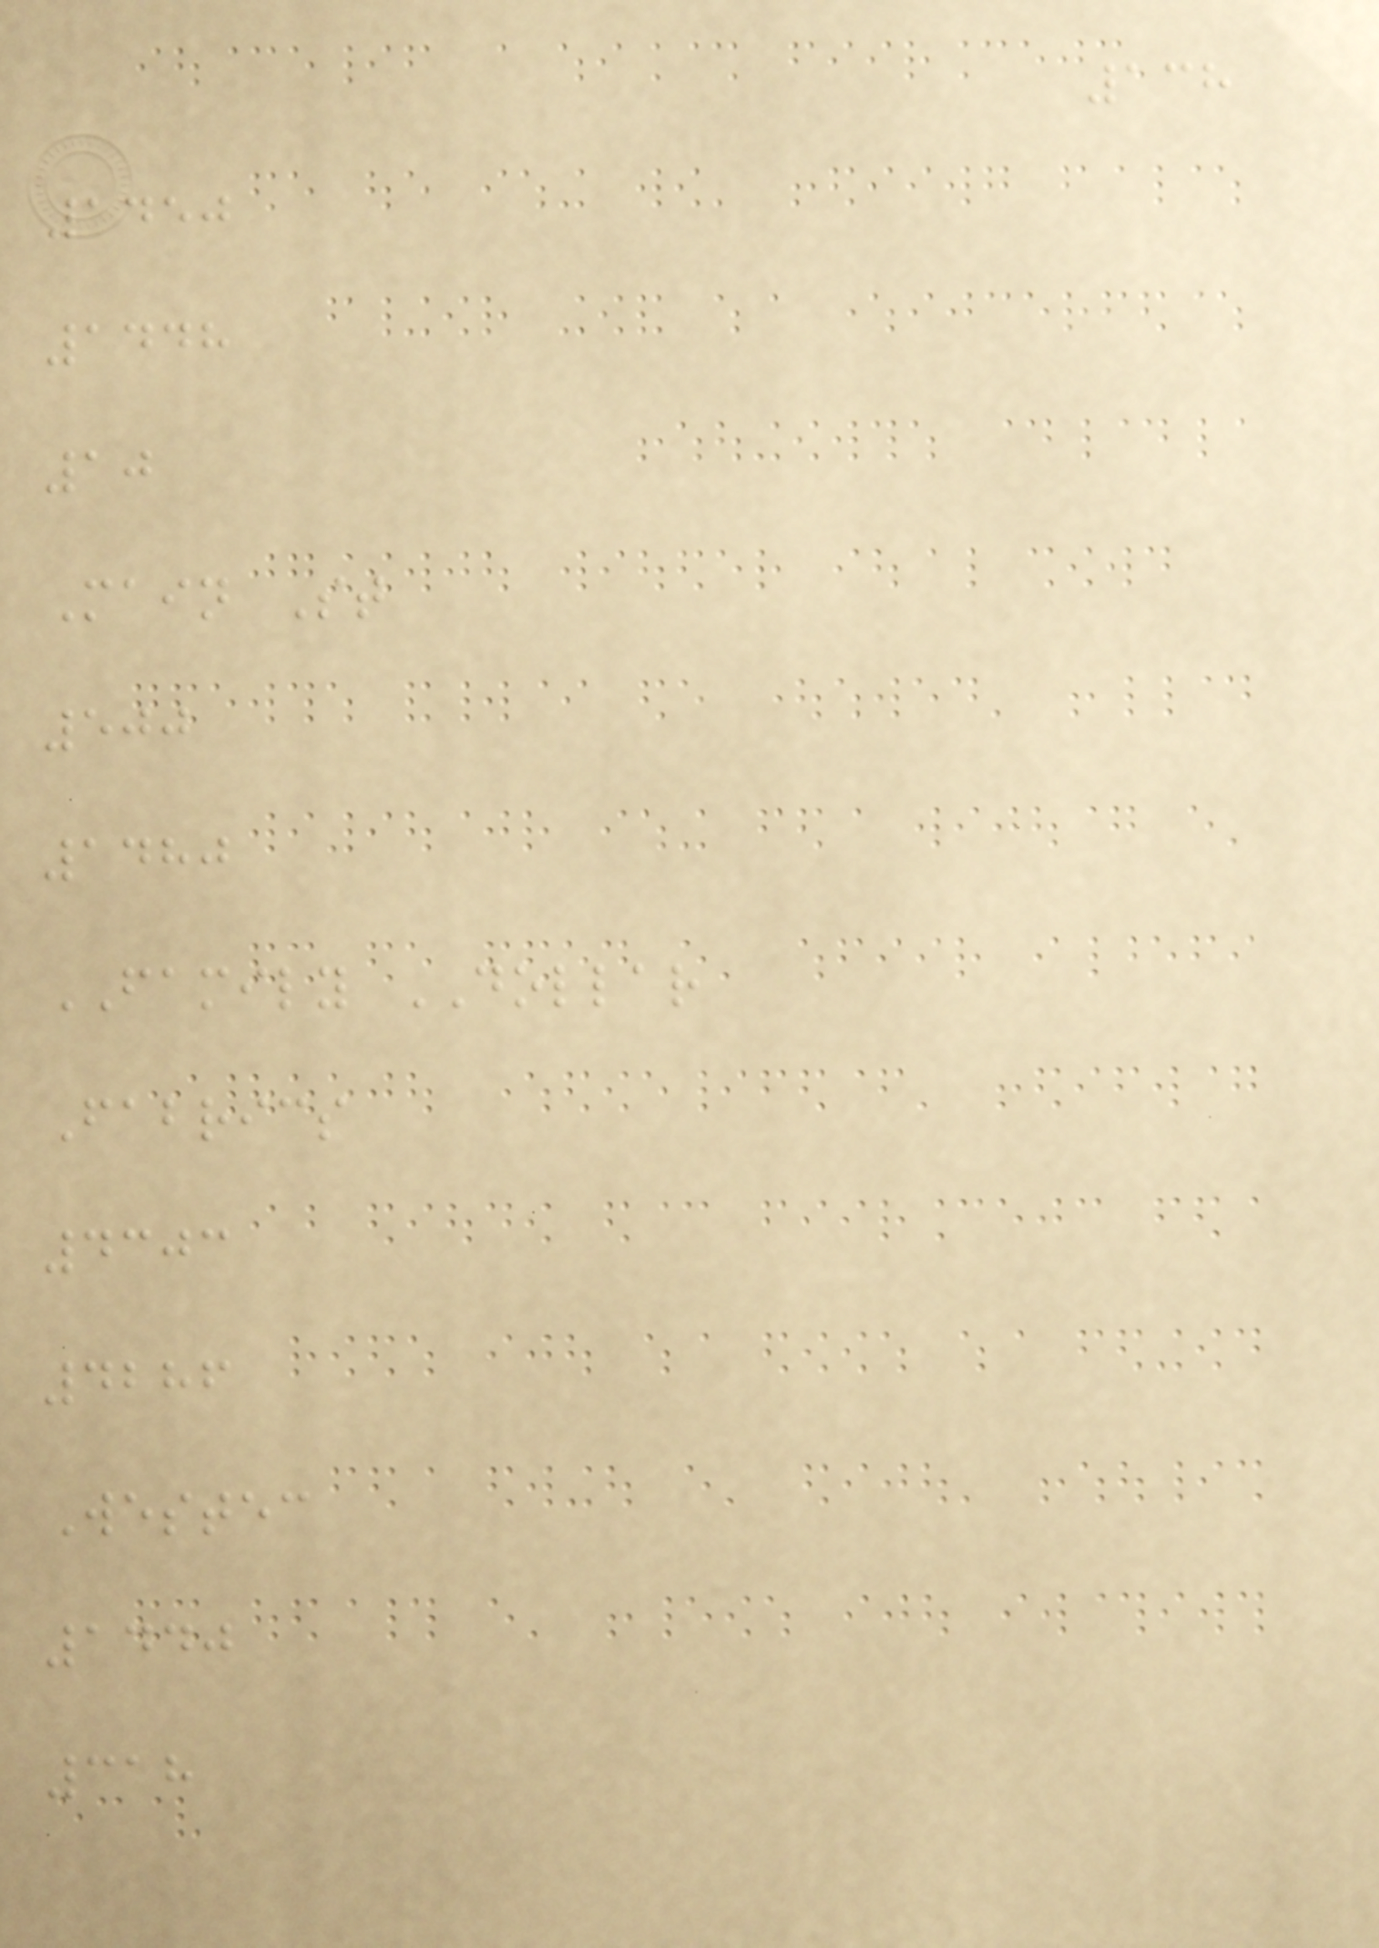138
1450
1448
10
Main St
500
1480
FAMILY DOLLAR
Fabrics
4303
4286
Westec
1440
318
